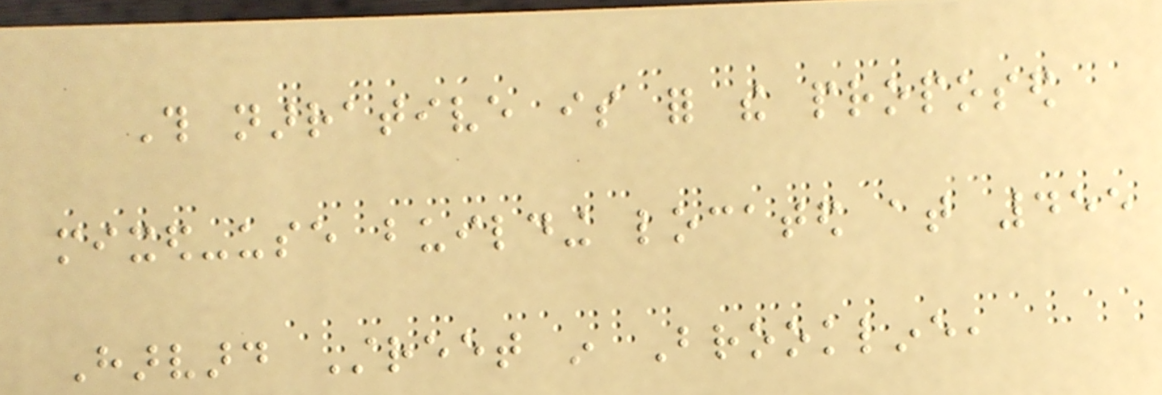This narrative is for the proposed
mixed-use building located at 455
Harvard Street in Brookline,
